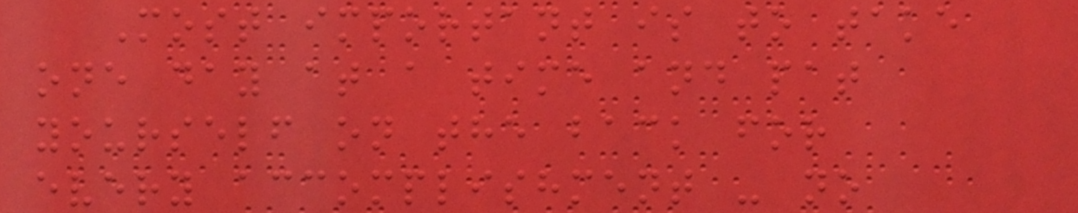Most important is to take
one day at a time and pat
yourself on the back for
every accomplishment - no
